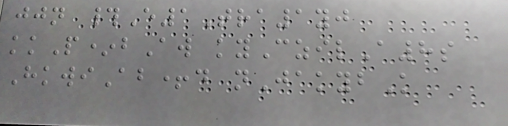jjn #E1Tra1yj
kkP*bAw kyCzilA8s
HkwiAb+d nJakybK
